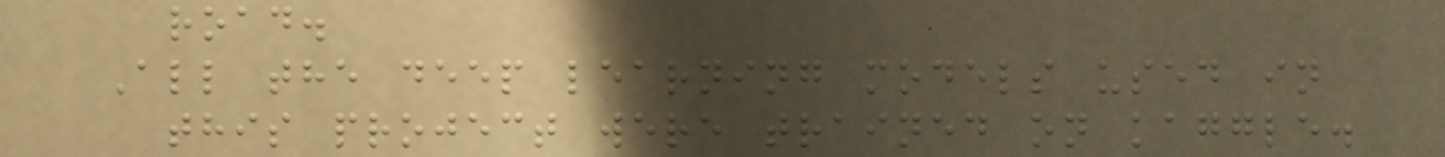road.
All the deep learning models used in
this project were trained on kaggle.
